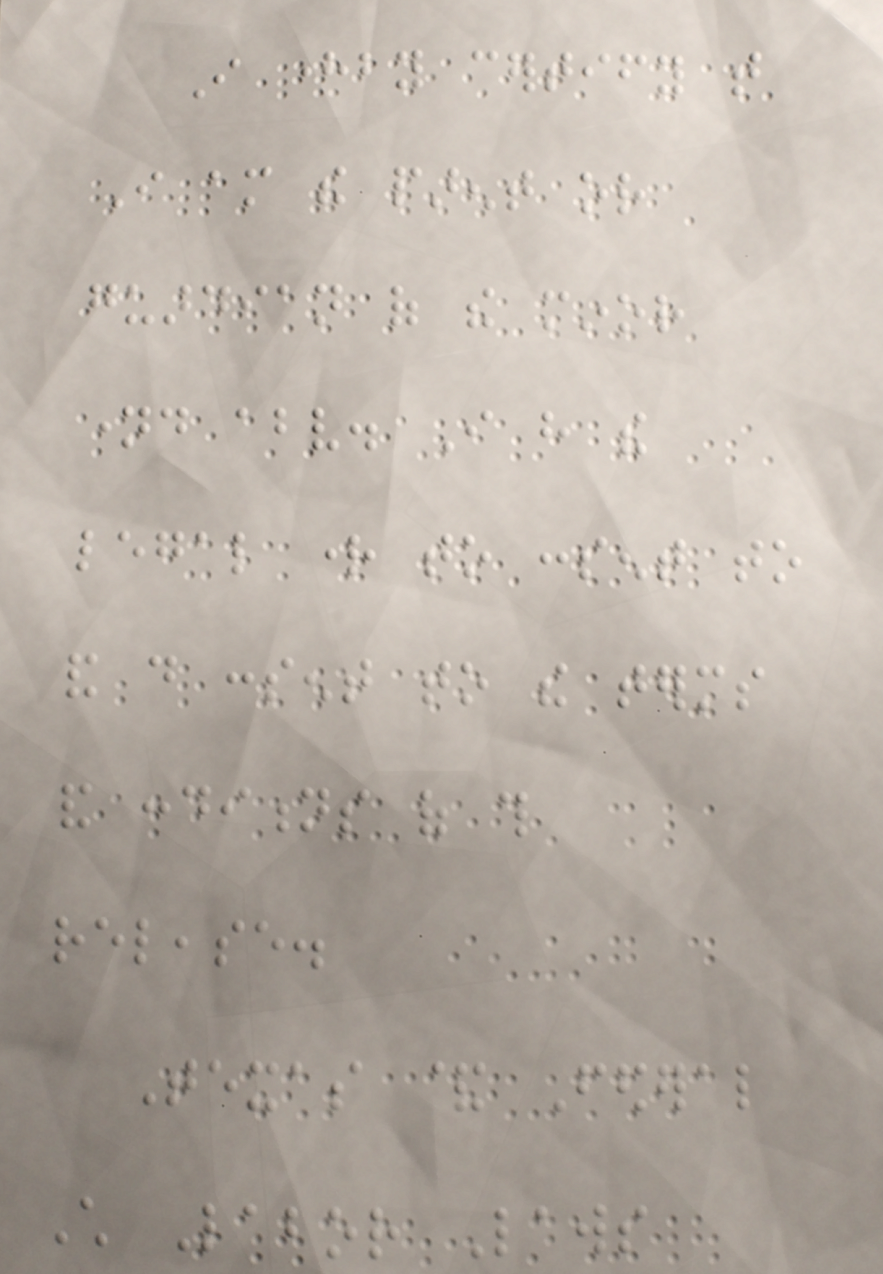I hereby certify that
I am the parent or
guardian of the minor
named above. I have the
legal right to consent to
and do consent to the terms
and conditions of this
release.
Texas & Federal
Child Labor Laws
